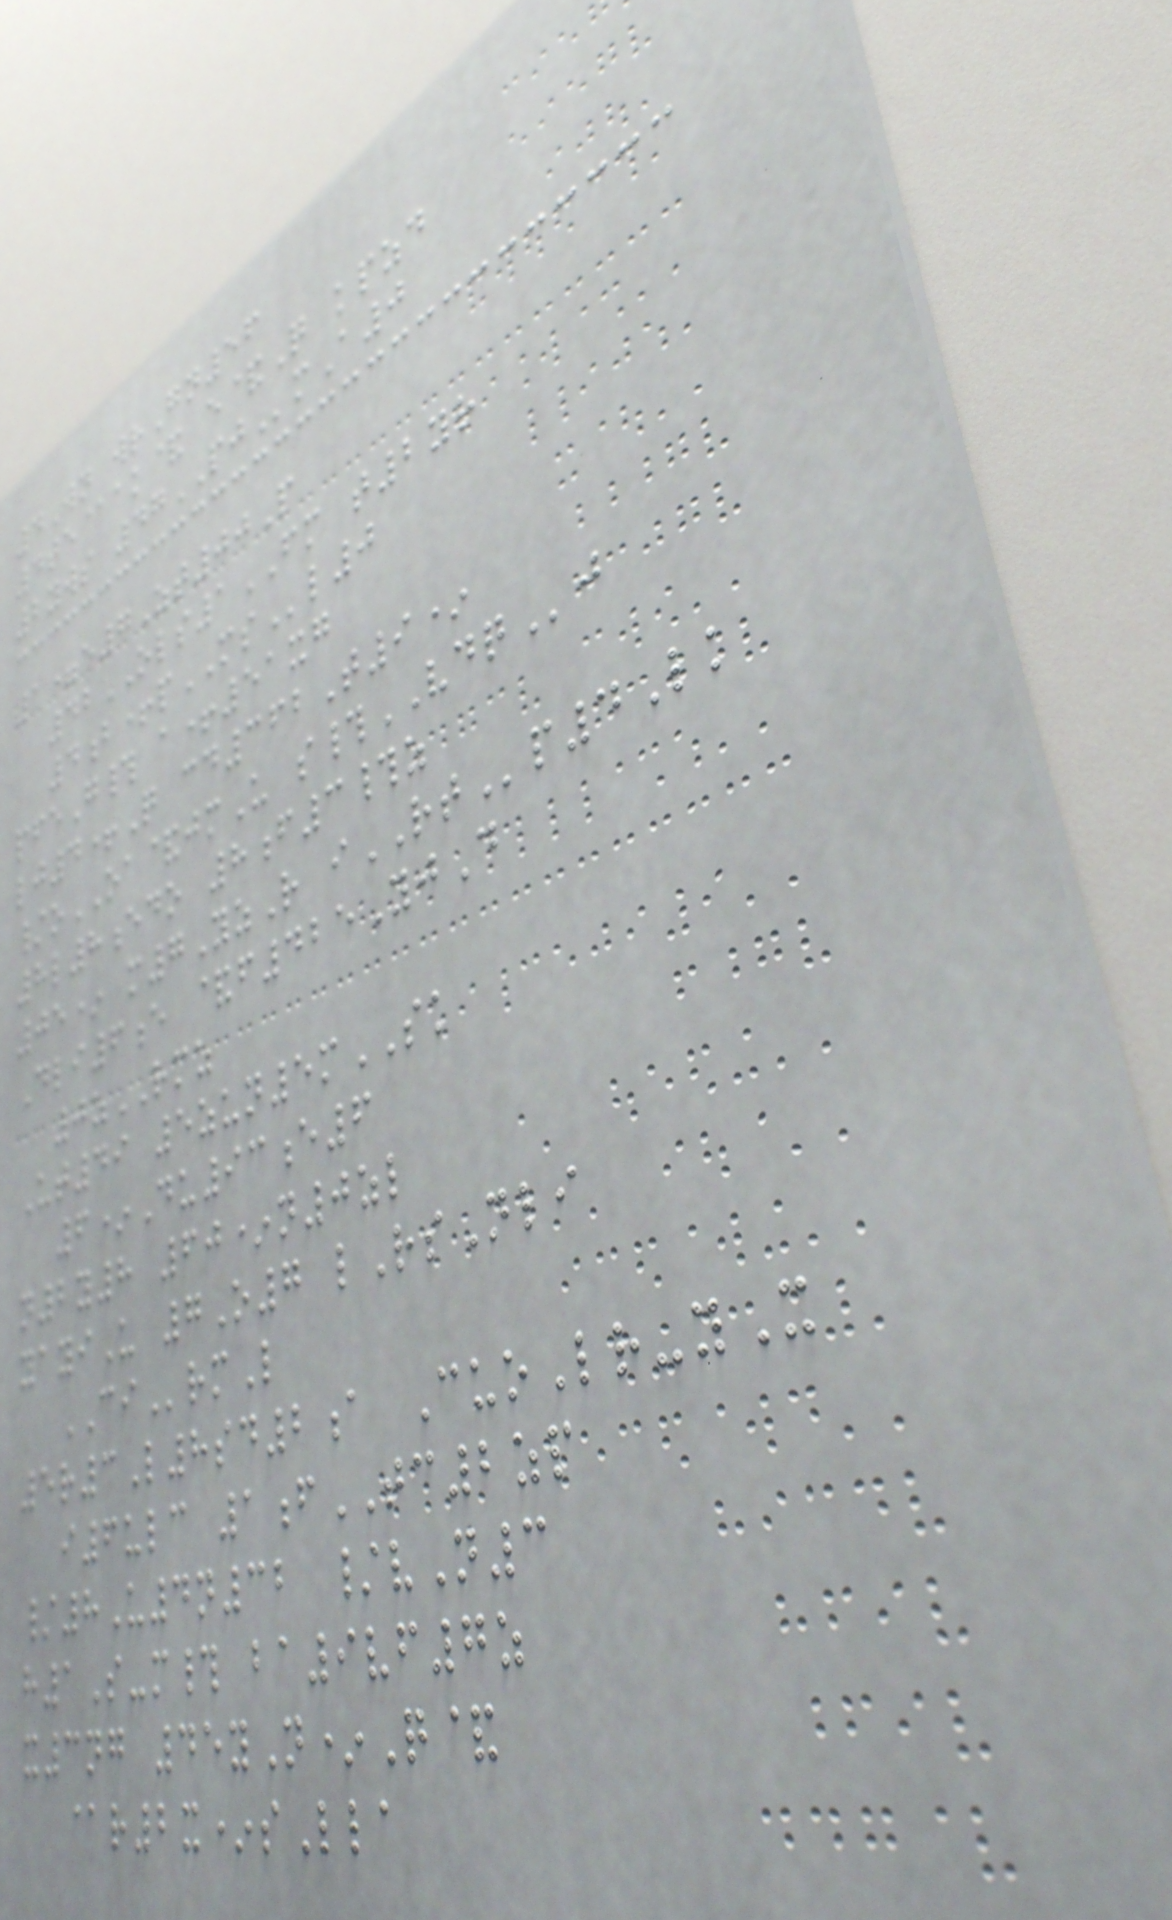4Wn wrGn56
4te@ak& e&Q kpzd
2yws 47PJmA0
1=e7Zt00P
42OLS1FM t2yr
4b+pMSl0
pfeG# a+51xg
lj4+Q cd362T9*
/oOA&jmU s#VDQj
8l8edo 8f3#z
05* m7YzR iRTp4Lk
Dli6e &f425YjD
0zRMZ
Ut49 5zun5mSK
6*Du93e6
n2y8 60*n0zl
yayiU 7O7 lRsNli
CIrmL
5r3L8sd2a CuoLr-yX
i6ulc 1fTC2zp
/8U4n32 /vN3
h1S-m# ba9vf7z
x3ng 45yN*Q&
@r2x*sLla
